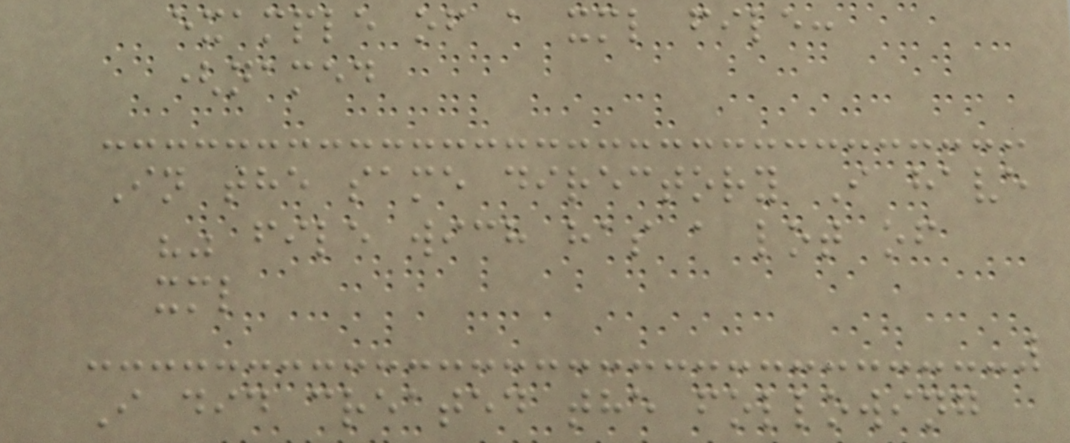example of a xml file:
(named
In the same directory I have
"" file wich has a lot of
xml
I did created the following
